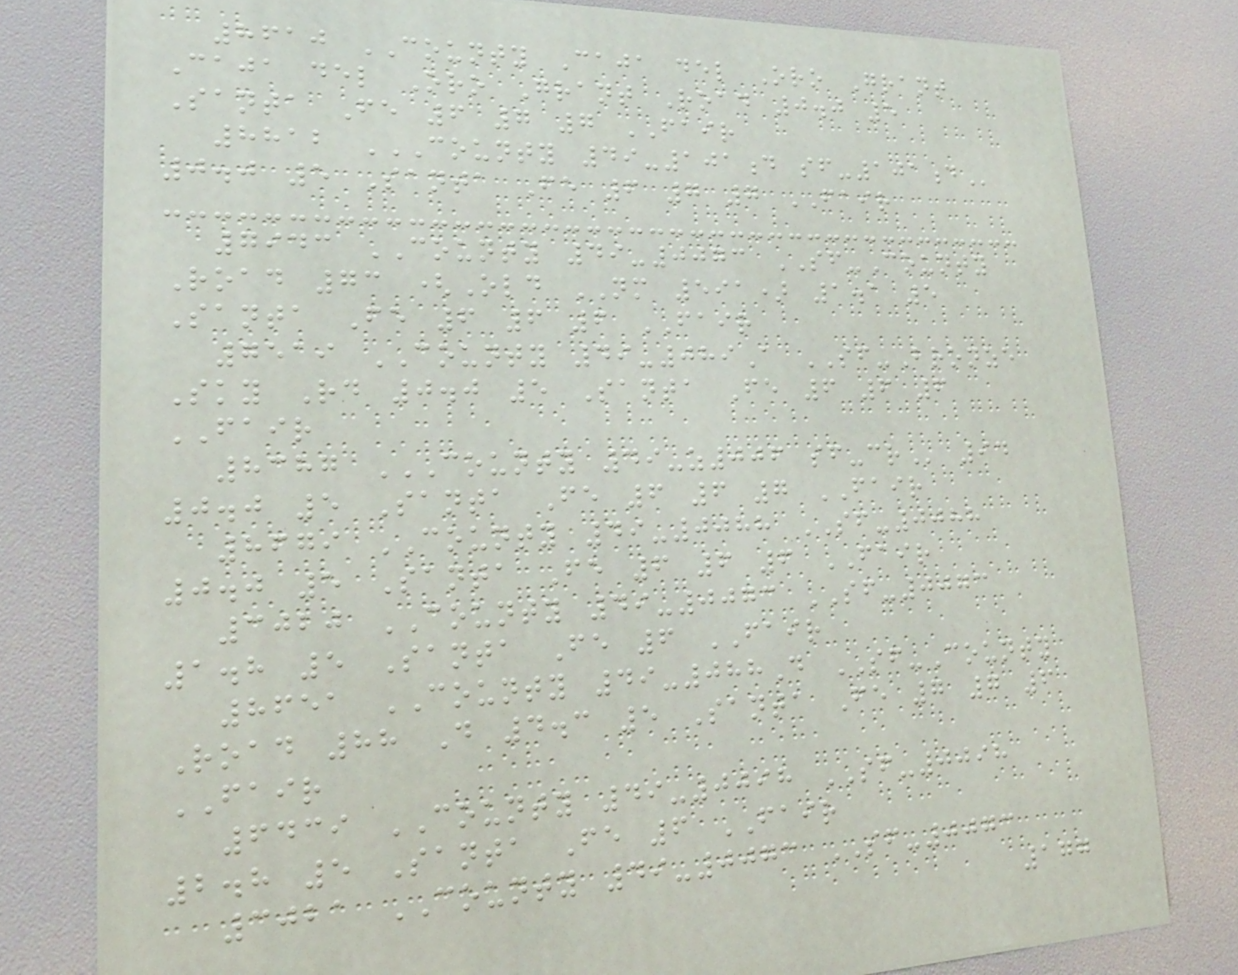8610 COUNTY Caja del Oro Grant
Caja del Oro Grant Road 0.0 5
Santa Fe 6 7 7 FAIR
8812 COUNTY 49-101D SF-101D
0.0 5 Santa Fe 6 7 7 FAIR
7943 COUNTY 49-0073 SF-County
Road 73 (Old NM 591) 1.1 5
Santa Fe 6 6 6 FAIR
7519 COUNTY 49-089A SF-Bronze
Sky Rd 0.0 5 Santa Fe 6 6 6
FAIR
8387 COUNTY 49-Z006 SF-CR 94
0.0 5 Santa Fe 6 6 7 FAIR
8679 COUNTY 49-0088 SF-0088
0.0 5 Santa Fe 6 6 6 FAIR
3020 COUNTY 49-0073 SF-0073
1.8 5 Santa Fe 6 FAIR
8651 COUNTY 49-088D SF-County
Road 88 D 4.3 5 Santa Fe 7 7 6
FAIR
6439 COUNTY 49-0098 SF-0098
2.8 5 Santa Fe 6 FAIR
3021 COUNTY 49-0073 SF-0073
177
